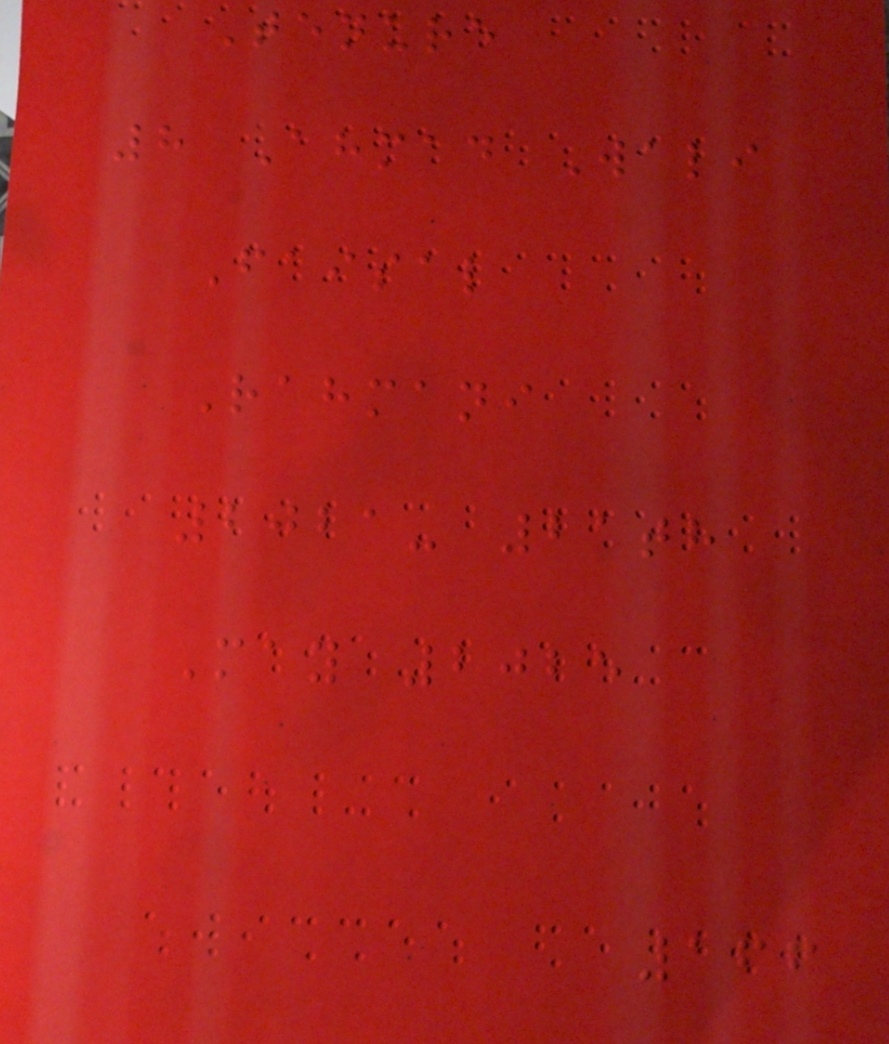Tenure
8 Ahmad Wali
Faisal
Rahmani
2021- 21th
May 2025
166
